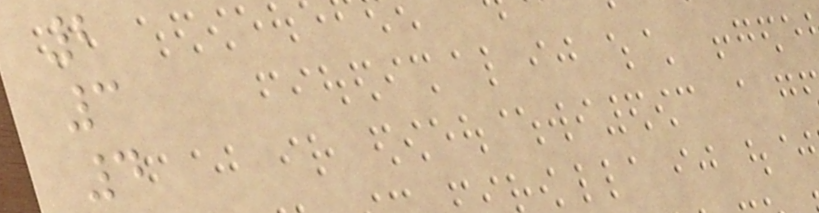2
3
4
